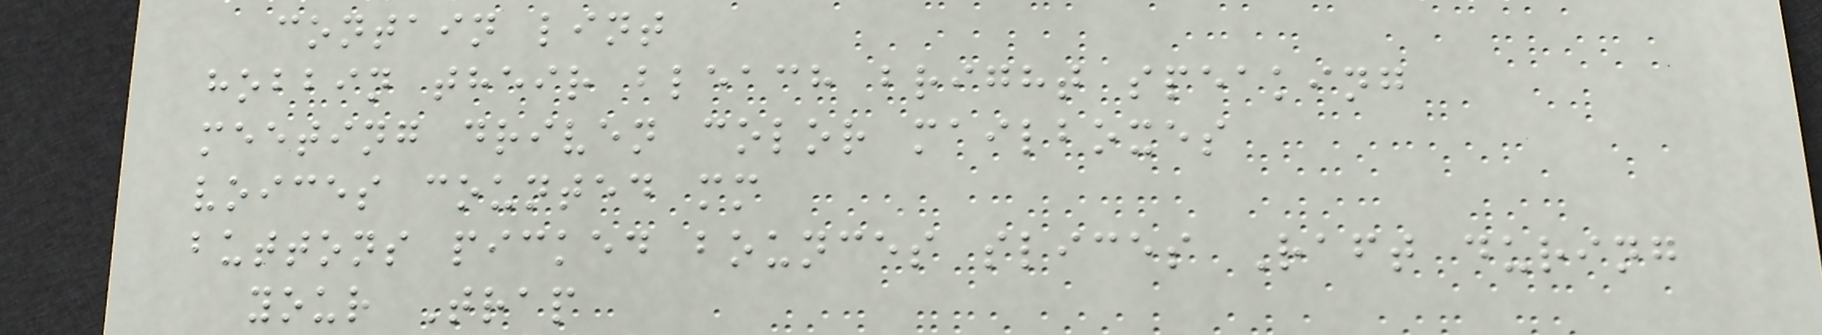contain lint
hobbin their bleach bright speaking
meeting driven color mailboxes
voices counted mm
buttons picked bounces slices Raft during
your Trap
